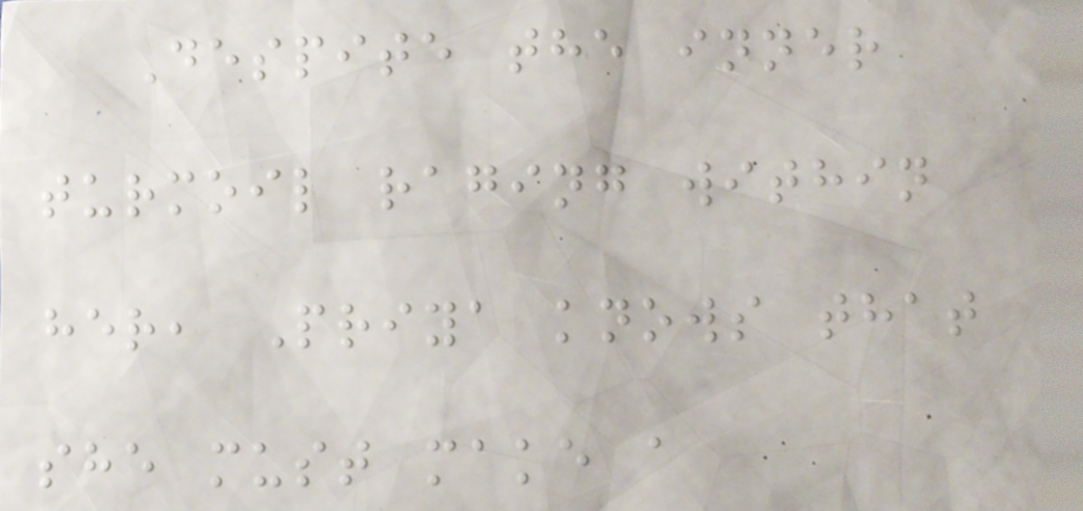Despite the inner
turmoil raging within
her, Priya knows that
she must make a
